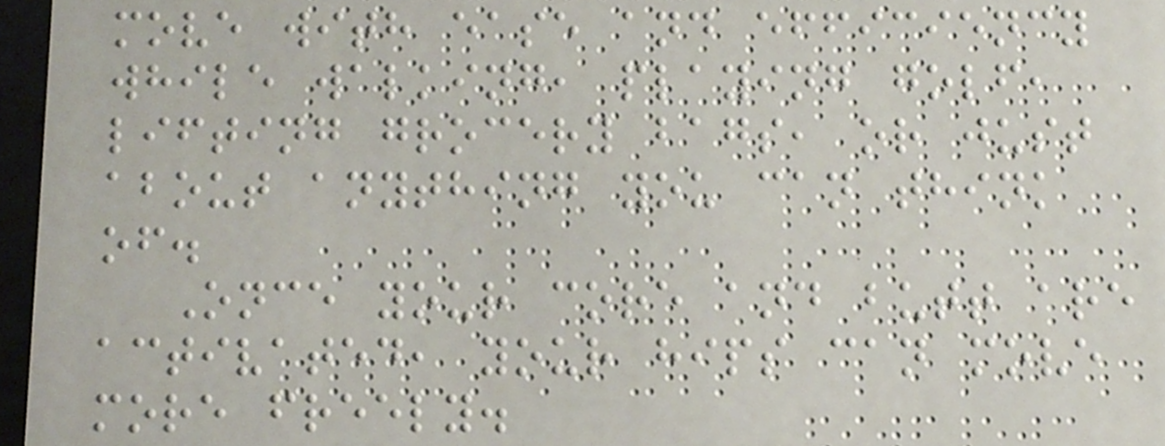move with ease and efficiency
while walking, playing golf,
lifting grocery bags, or just
about anything you can think
of.
Once your core and butt are
activated, your hips can move
more freely.
